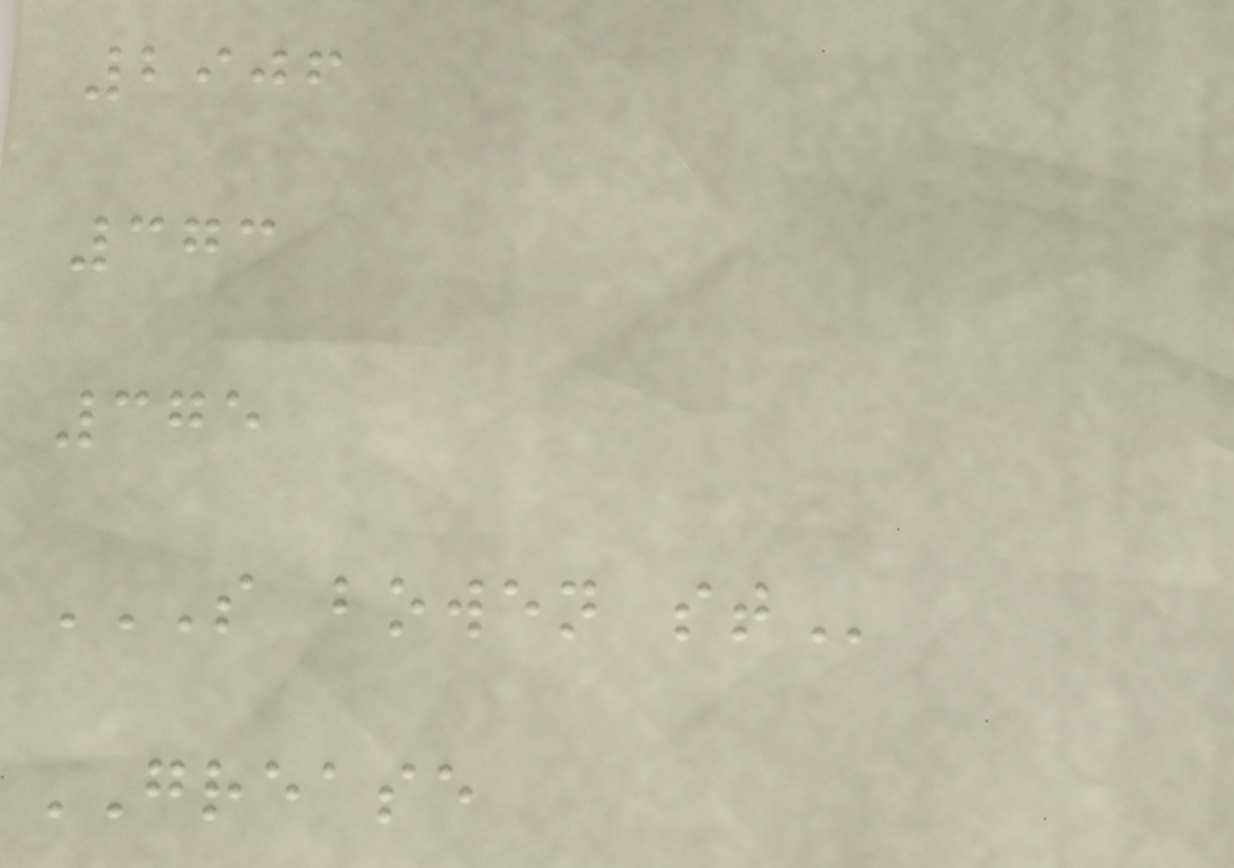2906
373
375
S BOWEN ST
GREASE
